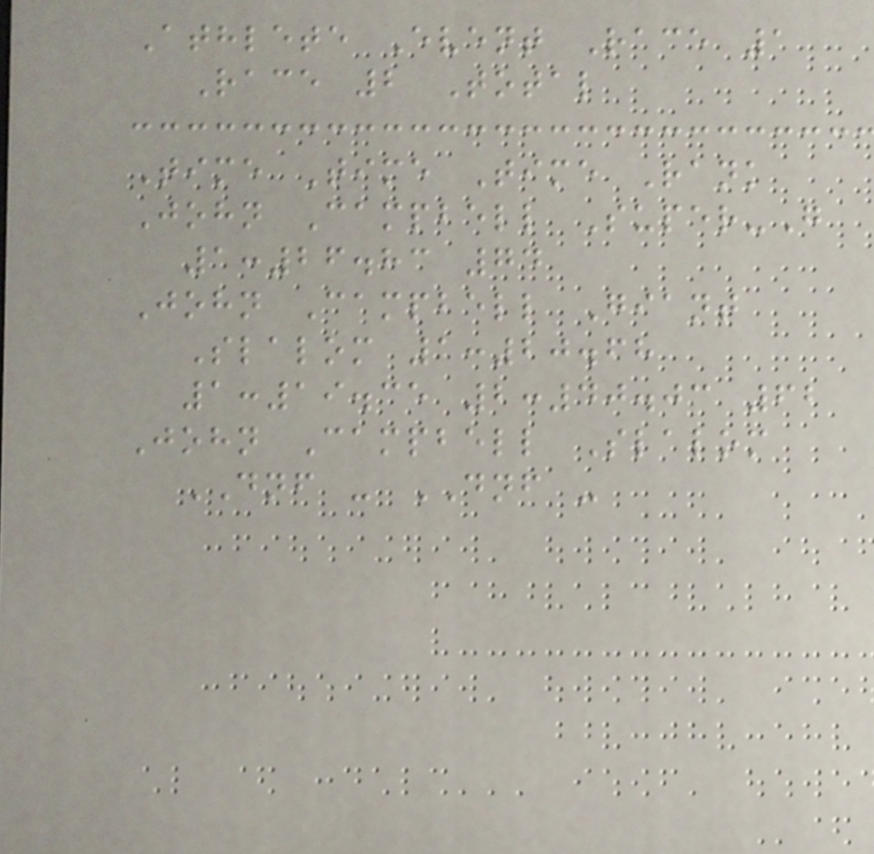Athlete Event Race 1
Race 2 Total
Time Time Time Rank
John Campbell Super-G
1:26.83 74
John Campbell Giant
Slalom 1:20.68
1:19.35 2:40.03 62
John Campbell Slalom
DNF - DNF -
